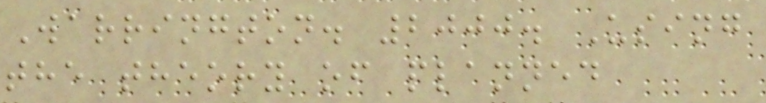Warrington. 2000. Using
the theory of planned
